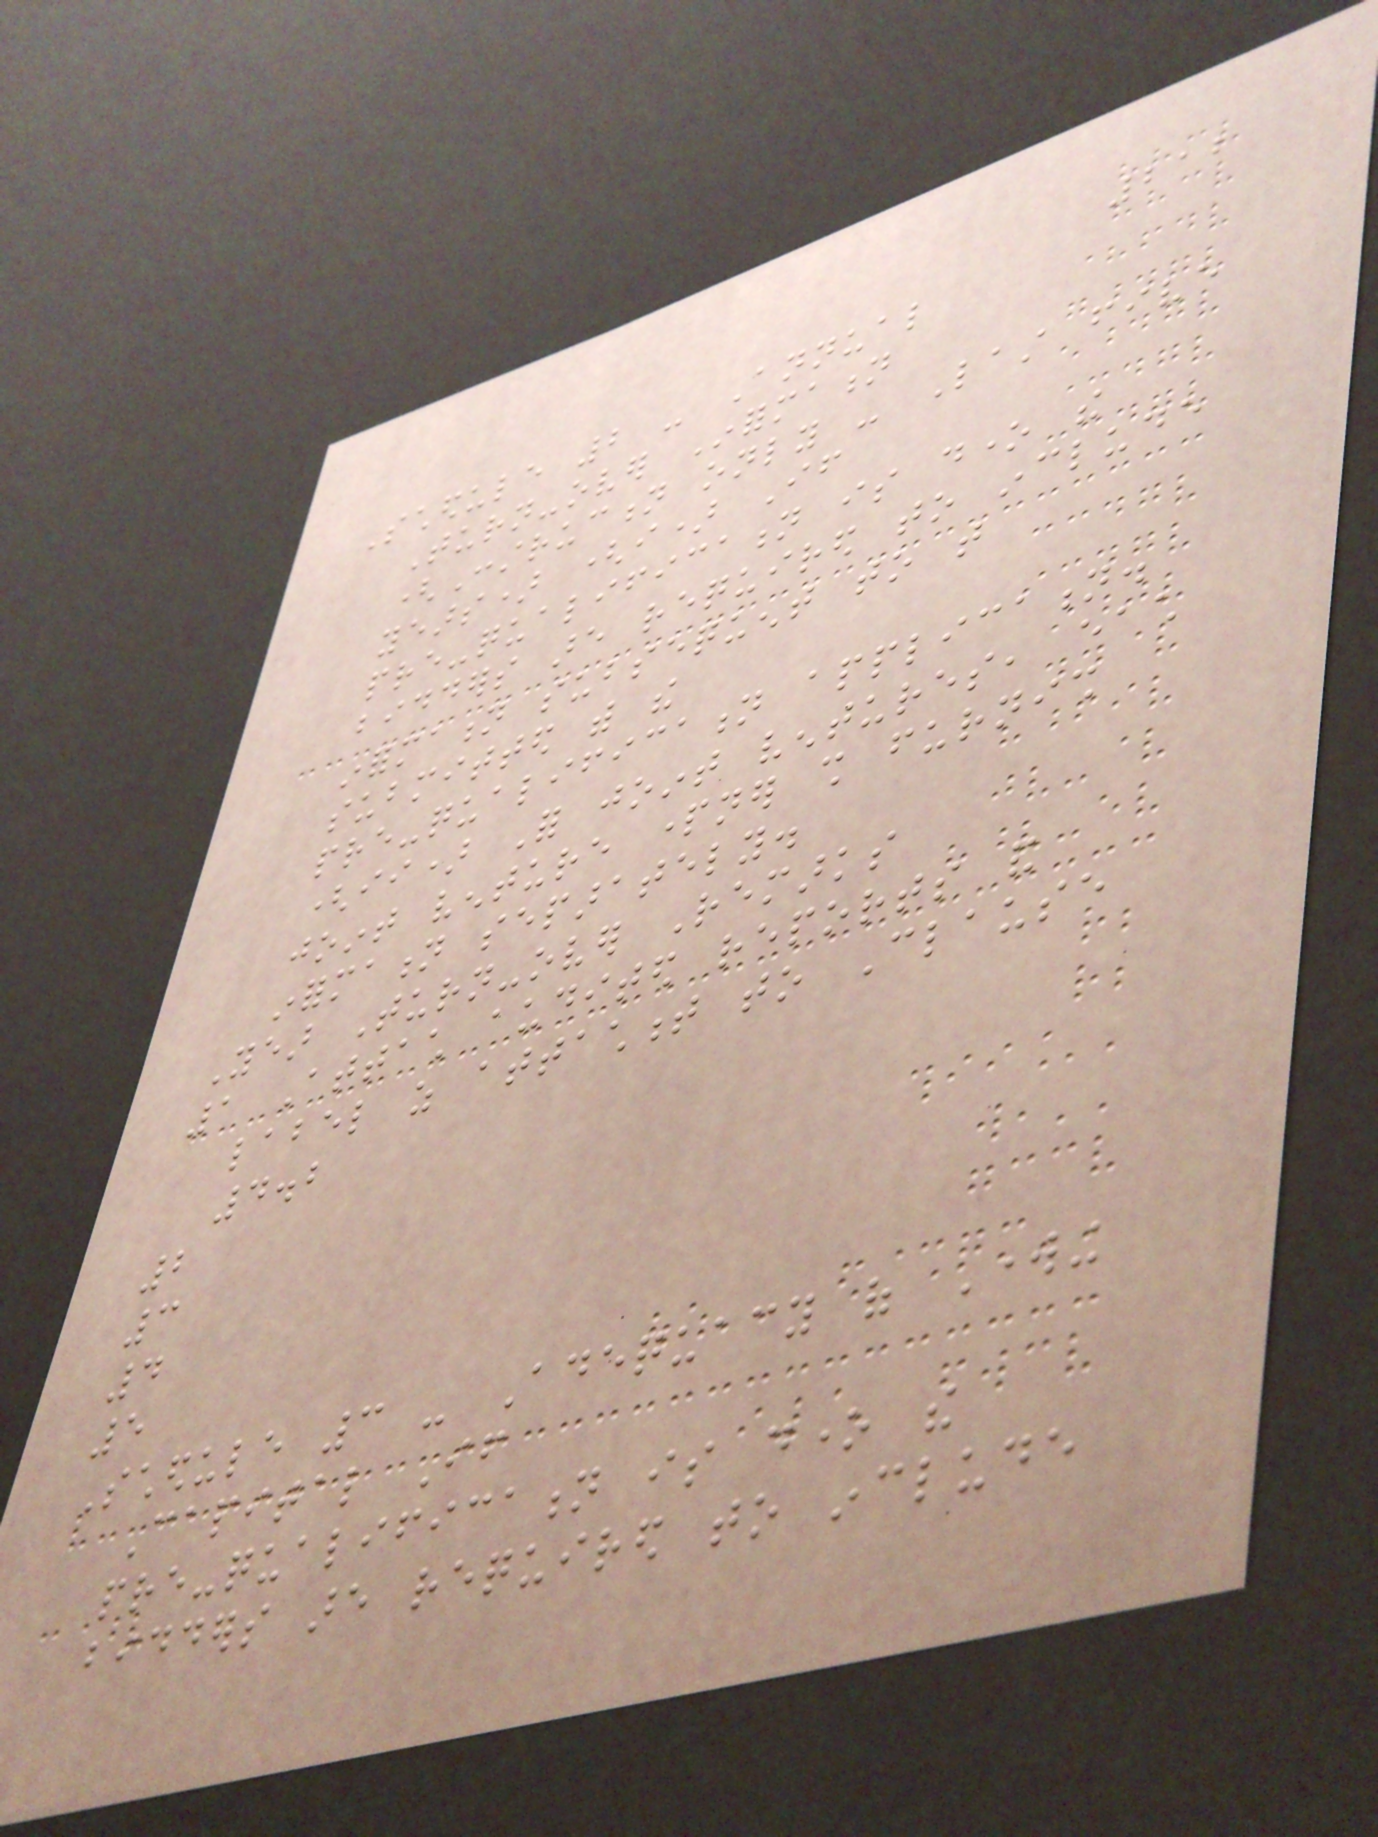212
Schedule 2 - Annual
Turn-over Information
(Construction only - Last five
years) (i) If
pre-qualification is done the
bidders are required to include
information subsequent to that
submitted with the
pre-qualification application.
(ii) For joint ventures, each
joint venture partner shall furnish
information separately.
Year Turn-over Remarks
1 Attach audited reports and
label as attachment to Clause
4.2
2
3
4
5
Schedule 3 - Adequacy of Working
Capital If
pre-qualification is done the
bidders are required to include
